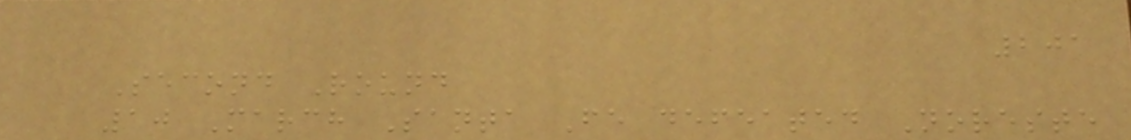201
Second Round
10 March Santa Fe defeated Noreste
